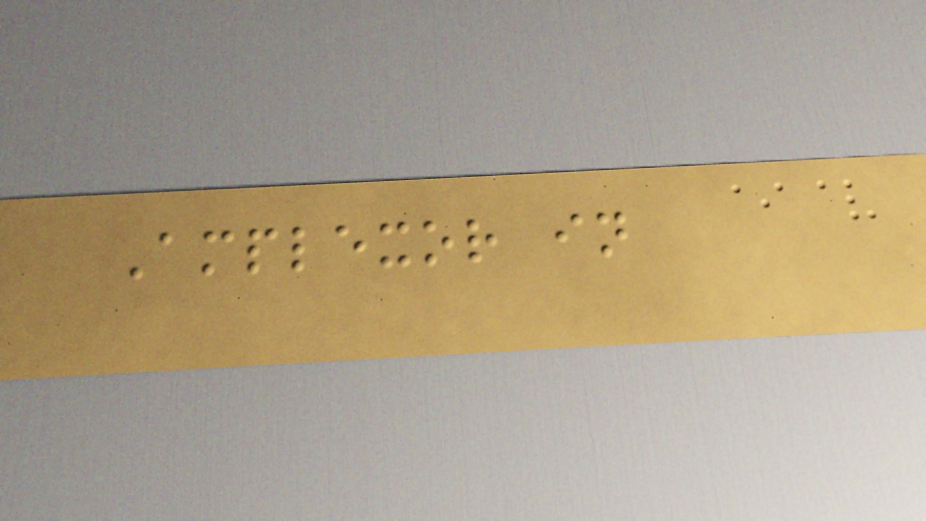Amplexor in
